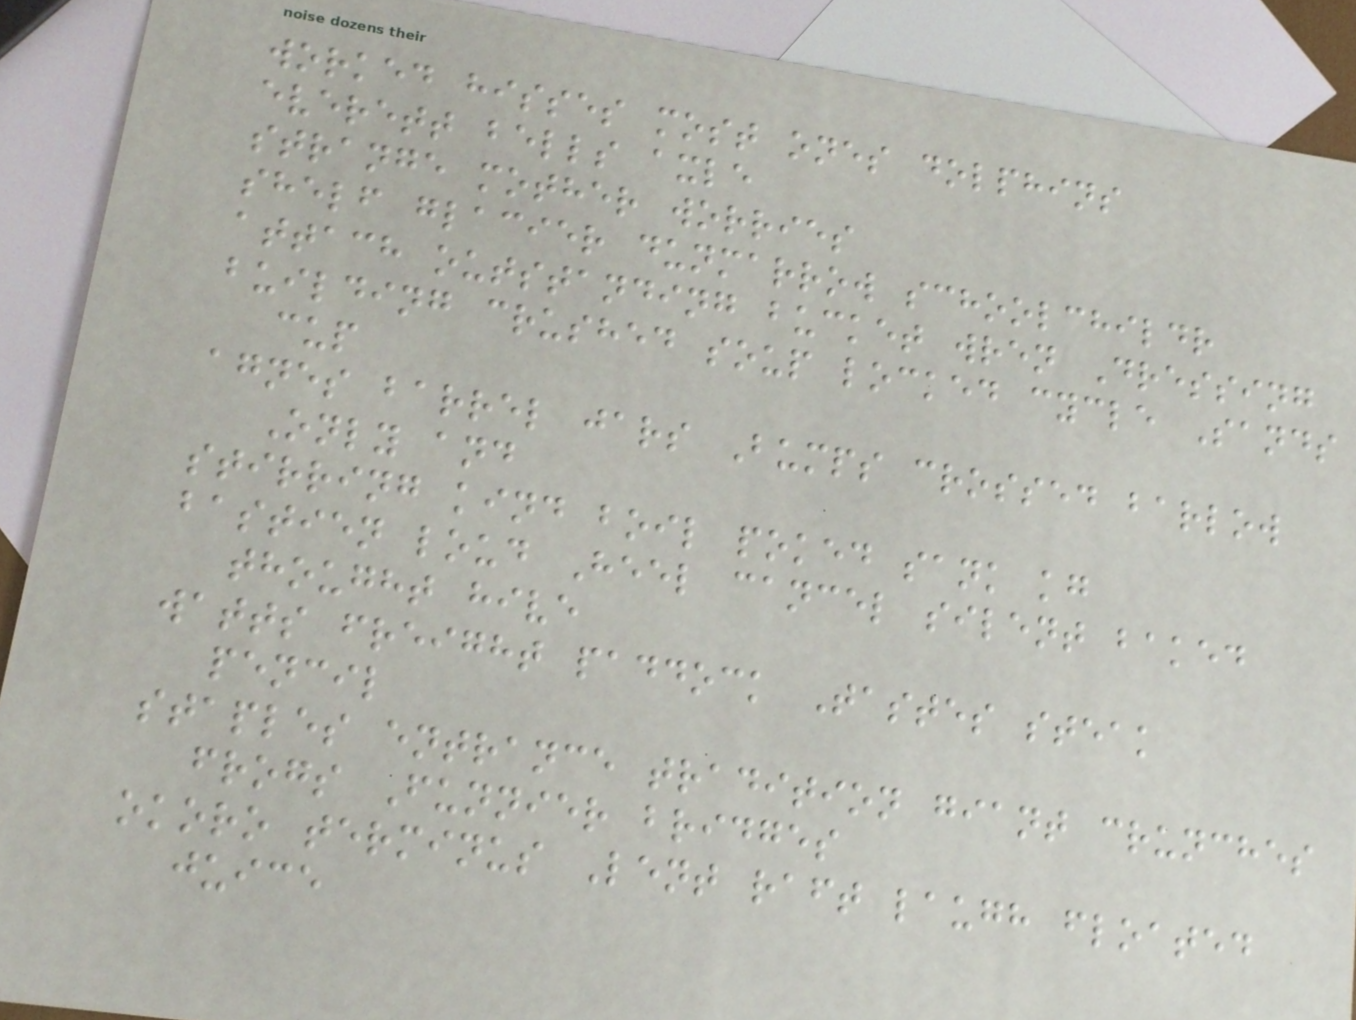worked hisses most ones dolphins
everett bells axle
strange mother worries
shelf glacier dunmarrow schoolchildr
attach outstanding bucket wren Dressing
building crushed soup locked cycle Sands
cup
agnes barrel jars Bumps crossed barlow
Only and
stirring kind boil poked sank kg
bastien loud Heel cancel silent baked
thought hive
watts freight paddock Tastes steak
pencil
staples entrance tradition giant crunches
frogs Funnier bridges
okoro terminus Lent raft laugh floated
juice
